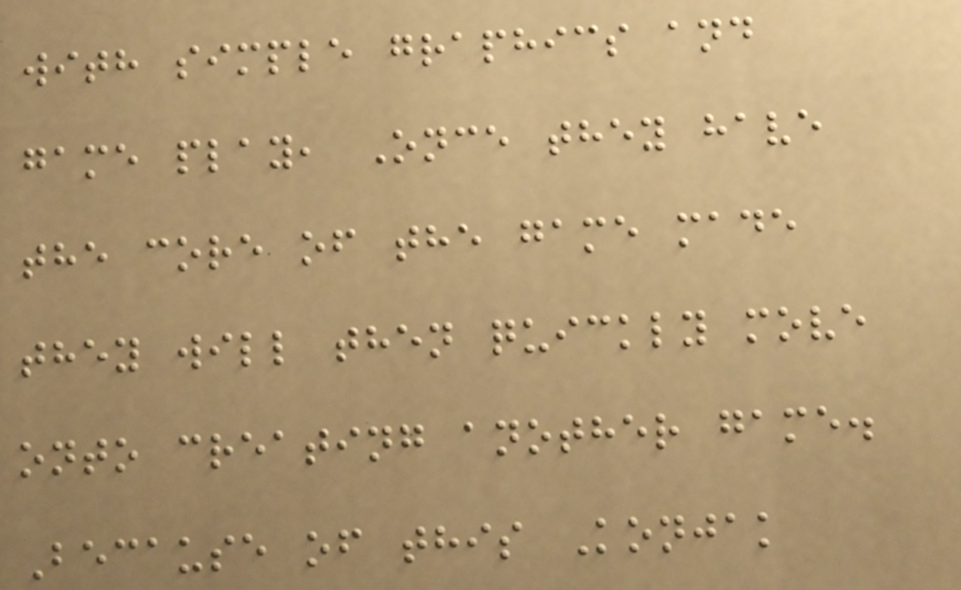with simple graphics and
game play, Once they have
the core of the game made
they will then quickly move
onto creating another game.
Because of this Konjak
